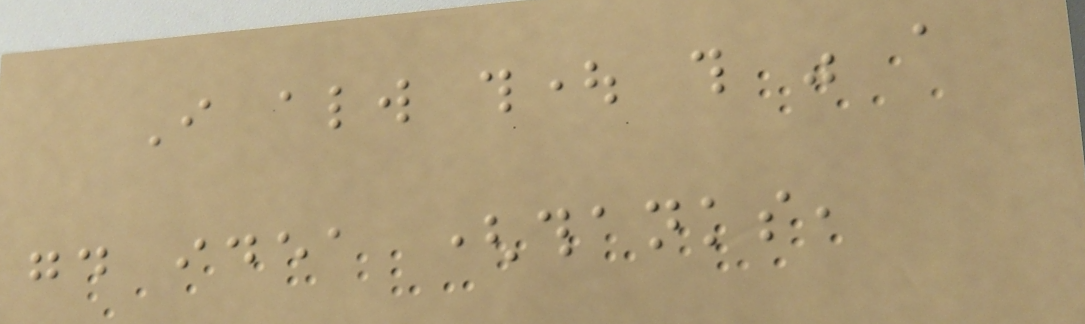I always thought this was a
good idea (thanks,
